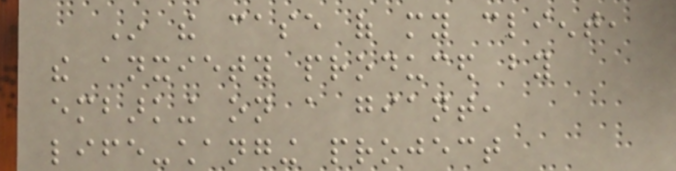In the case of my client,
the anxiety produced by
embarking on a giant,
life-changing project
